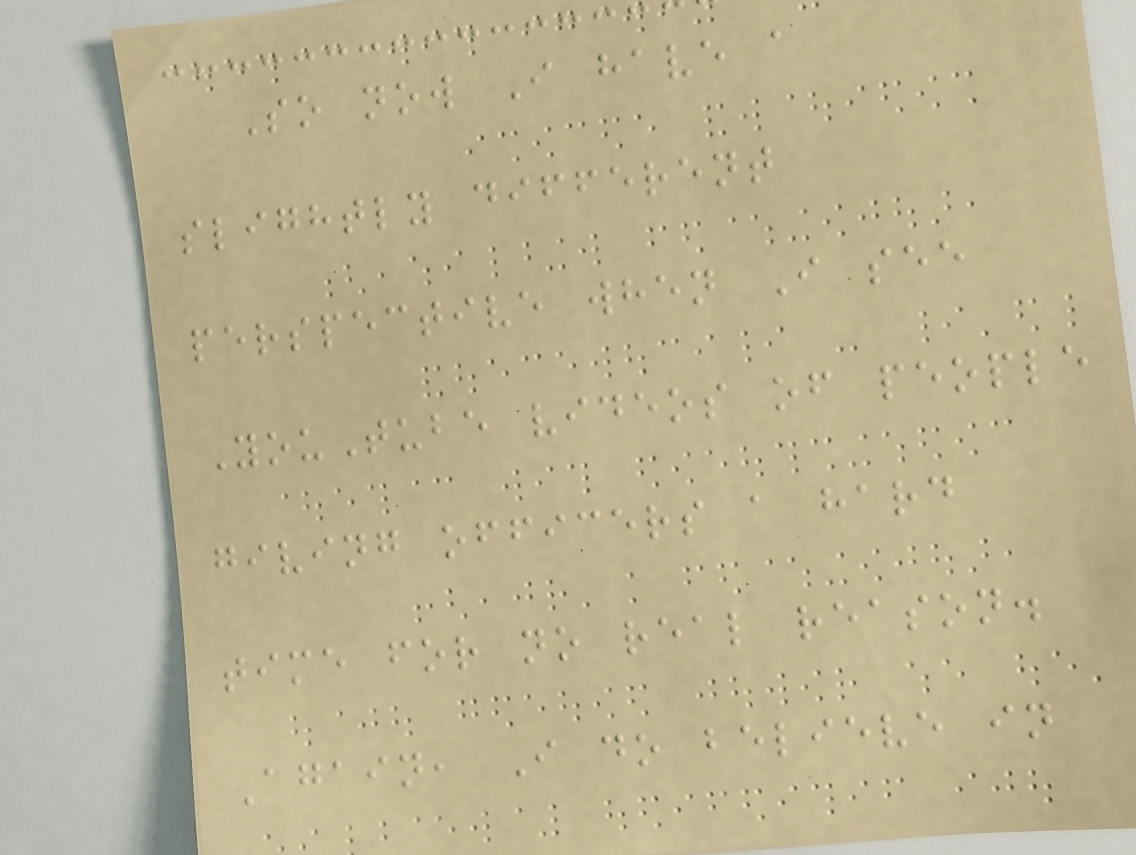So now I have a
slightly different
perspective when I see
YouTube videos of people
giving officers a hard
time for no real reason.
Again, I do believe in
